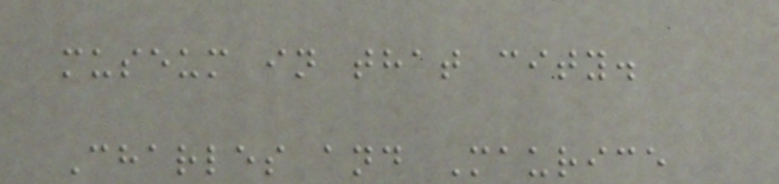museum in that city.
Charles and Maurice
